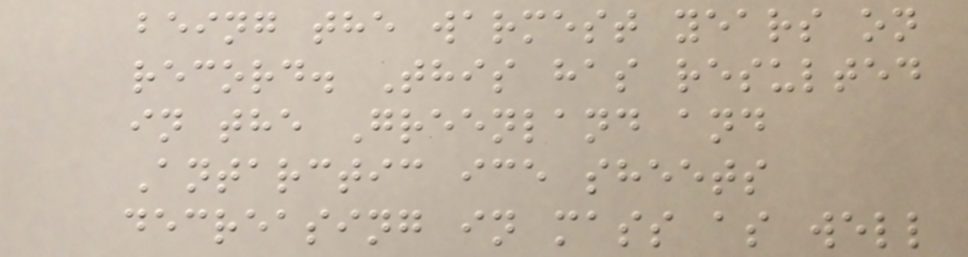being the warmest years on
record. This has resulted
in the Greenland and
Antarctic ice sheets
decreasing in mass as well
